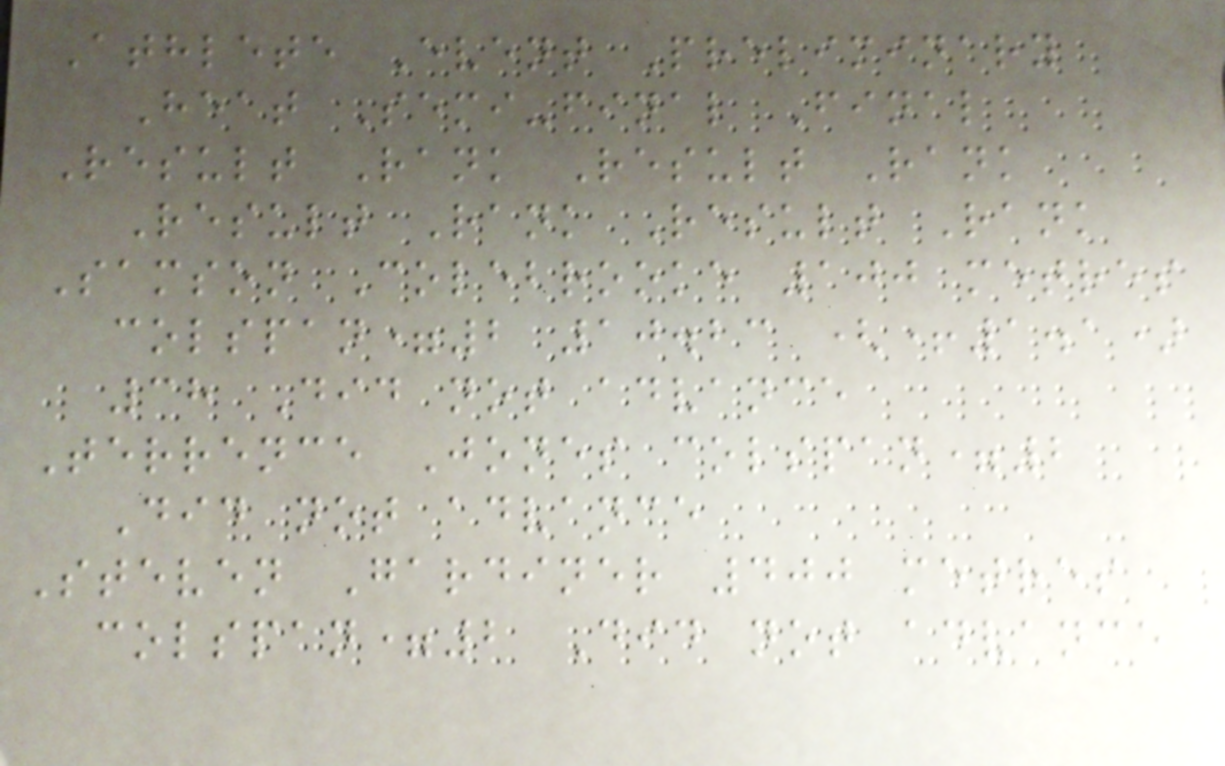Athlete Event Preliminary
Heat Semi-final Final
Result Rank Result Rank
Result Rank Result Rank
Samson Colebrooke 100 metres
colspan=2 10.23 (+1.1)
38 Did not advance
Terrence Jones colspan=2
Did not advance
Steven Gardiner 400 metres
colspan=2 Did not advance
